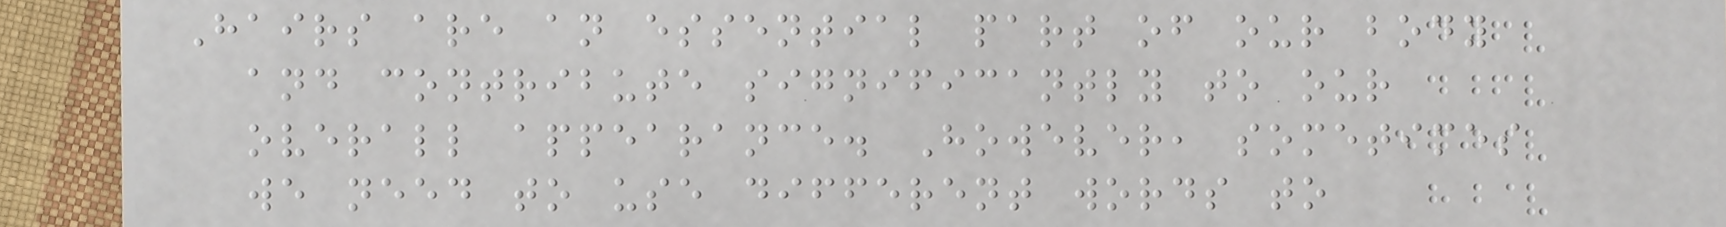Hairs are an essential part of our body
and contribute significantly to our
overall appearance. However, sometimes
we need to use different words to
